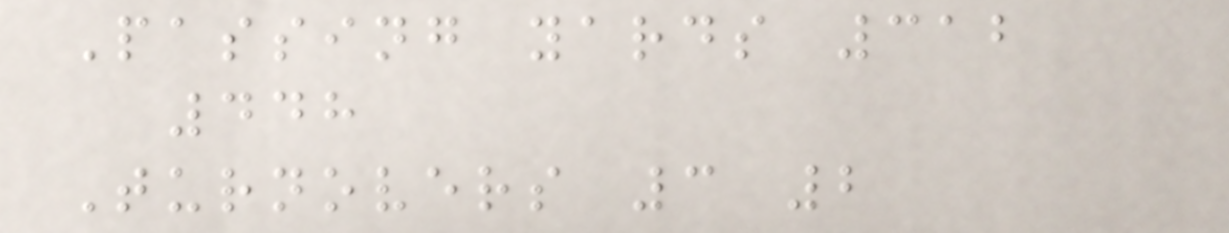Passing yards 312
448
Turnovers 3 2
